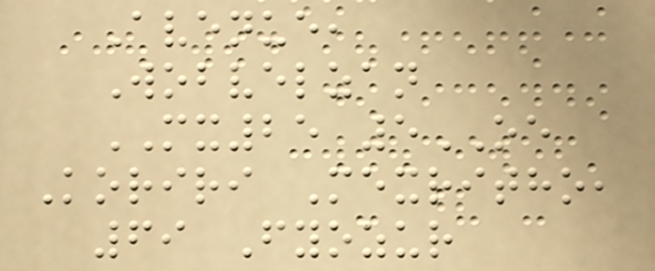Avenue,
Wobvelzan
MX25 5OE
Koriri Mexritho,
69 Fyozur
